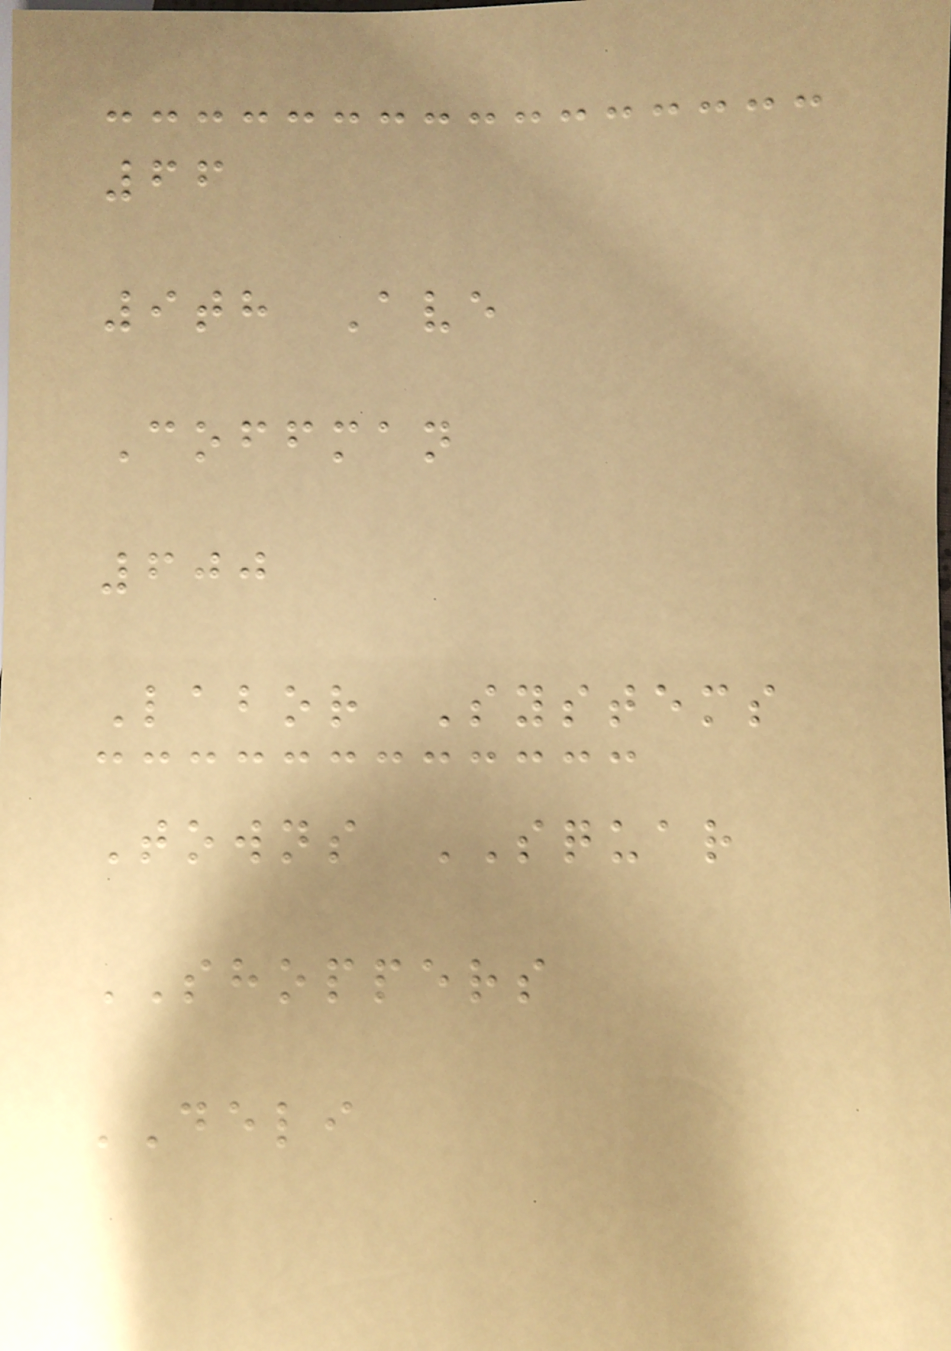66
9th Ave
Coffman
600
Labor Systems
Towns SQUAR
SHOPPERS
DELI
